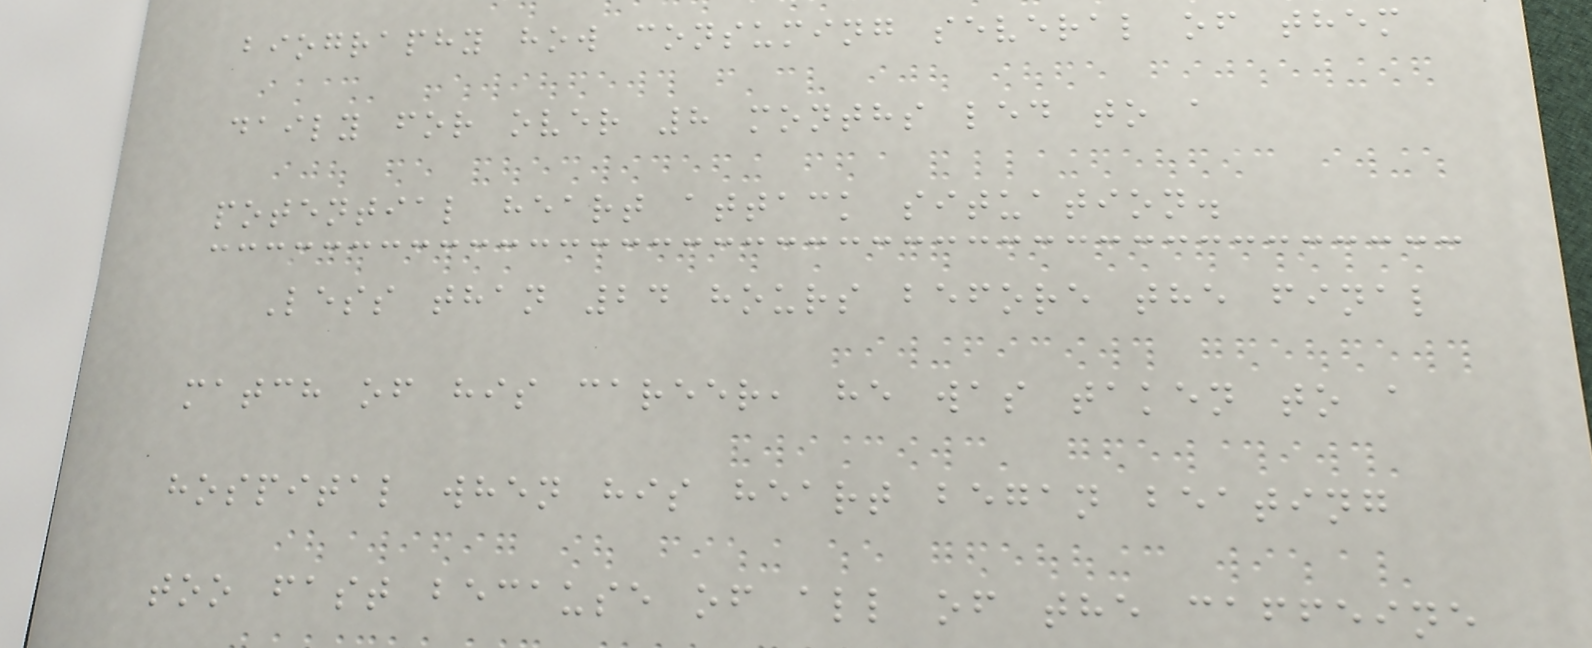biography how consuming several of them
daily for over 8 months led to a
potential heart attack situation.
Less than 24 hours before the final
match of his career, he was taken to a
hospital when his heart began beating
too fast because of all of the caffeine
